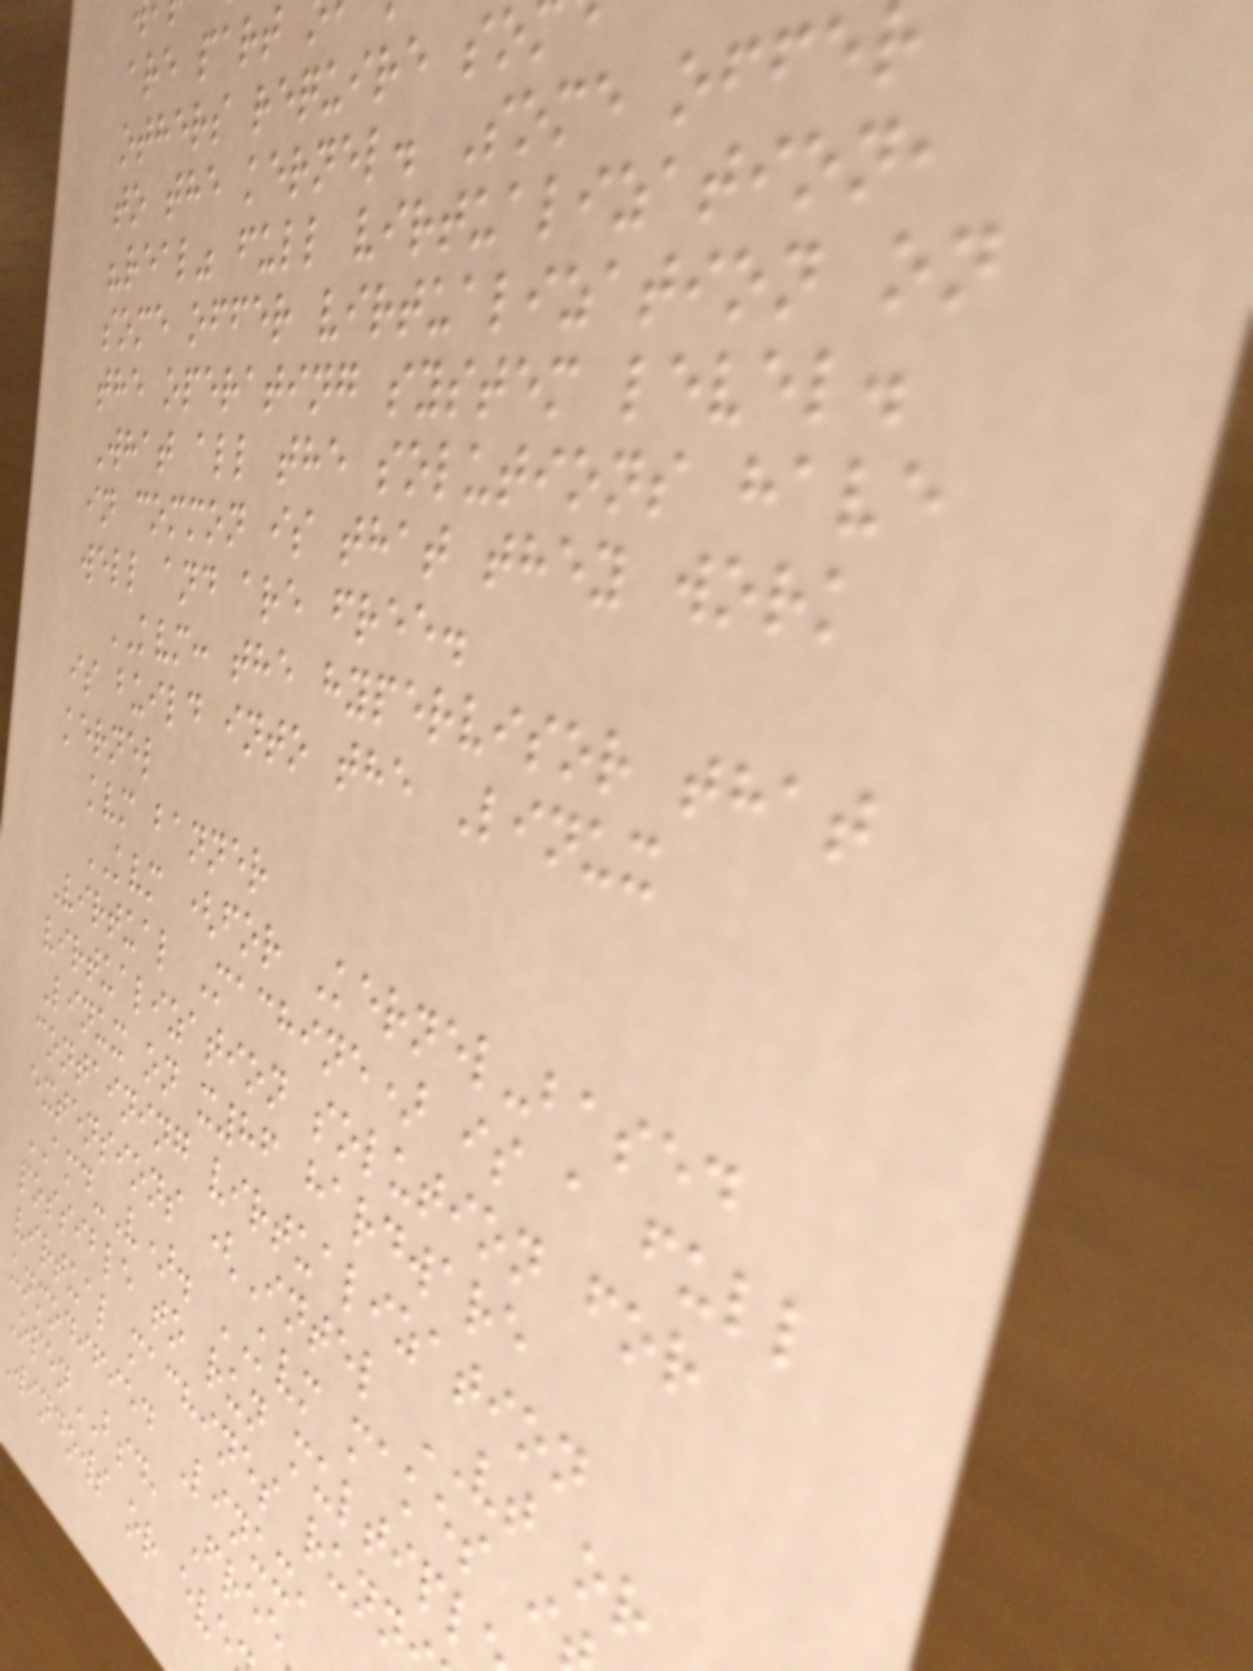are part
others require so
to the kernel. Some offe
"real" full virtualization,
some offer virtualization on
the operating system level.
What all the solutions have
in common is that they work
well and are free.
KVM: the hypervisor that
is build into the Linux
kernel
kvm banner
KVM (for Kernel-based
Virtual Machine) is a full
virtualization solution for
Linux on x86 hardware
containing virtualization
extensions (Intel VT or
AMD-V). KVM makes i
possible to run multipl
virtual machines runn
unmodified Linux,
OpenBSD, Free
windows or eve
